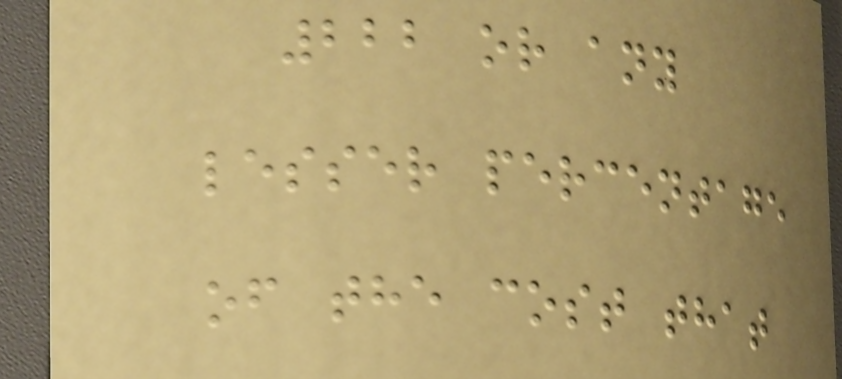222 or any
lesser percentage
of the cost that
